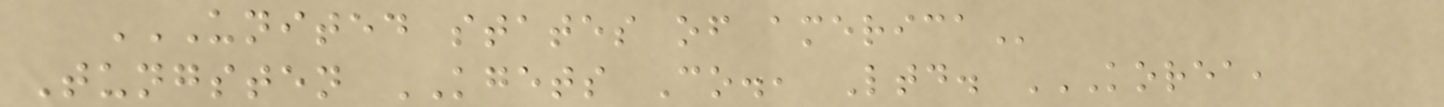UNITED STATES OF AMERICA
Tungsten KGETS Co., Ltd. KOREA,
